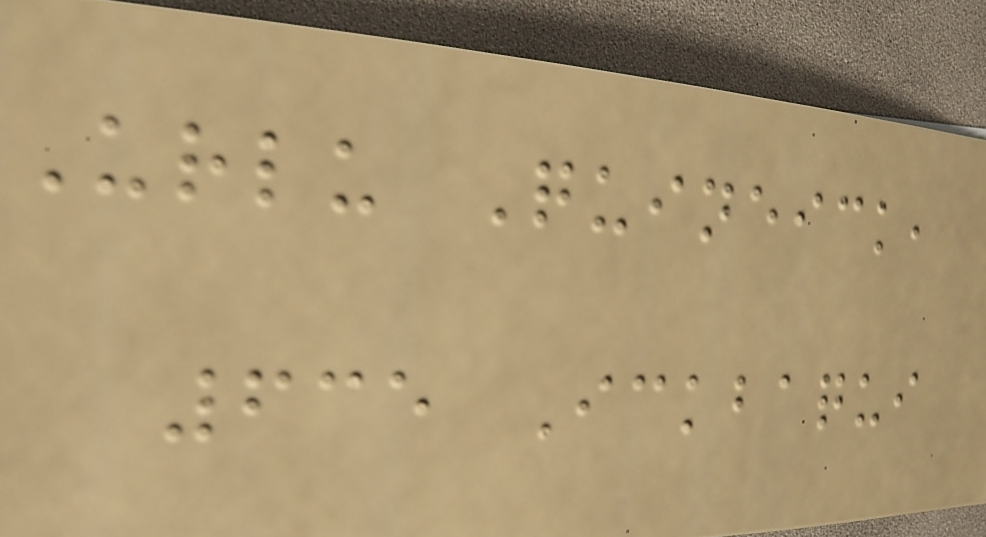Urlu Quineick,
635 Ickbaqui
